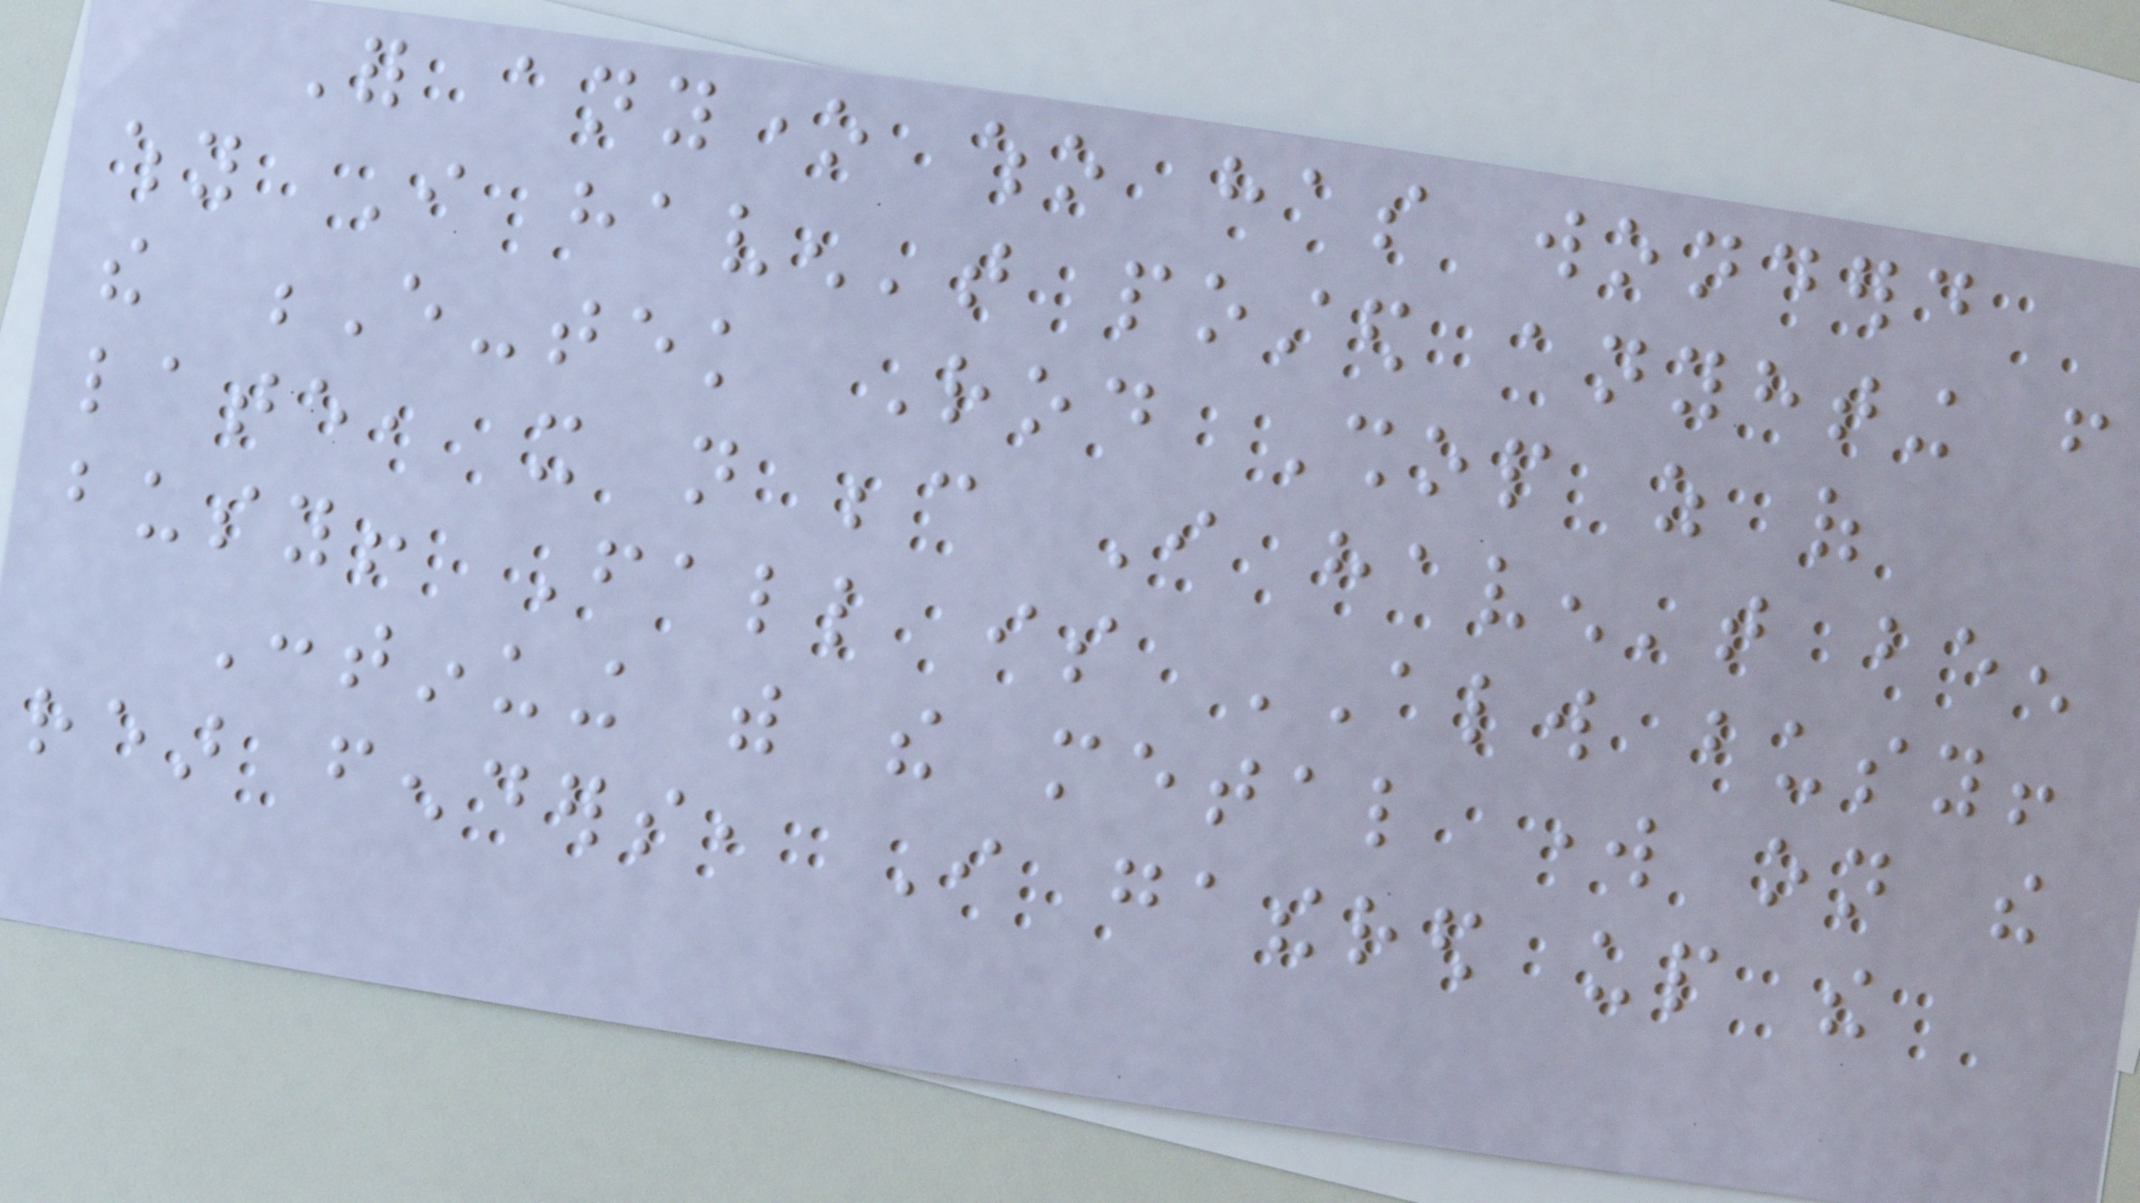For anyone who has wonderd
why I haven't posted anyhting from
the E-tek Rod Shop as of
late, it not because I haven't been
busy! Fall is ALWAYS busy!
Continuing with the metal work on the
rear fenders, I gathered up the
